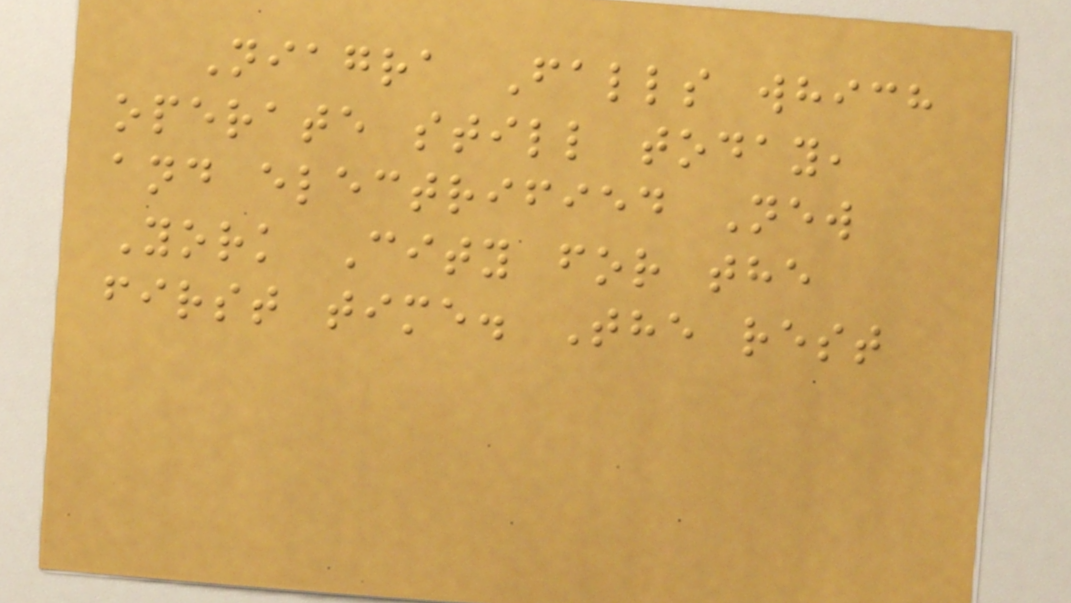Niagra Falls which
operate still today,
and electrified New
York City for the
first time. The rest
